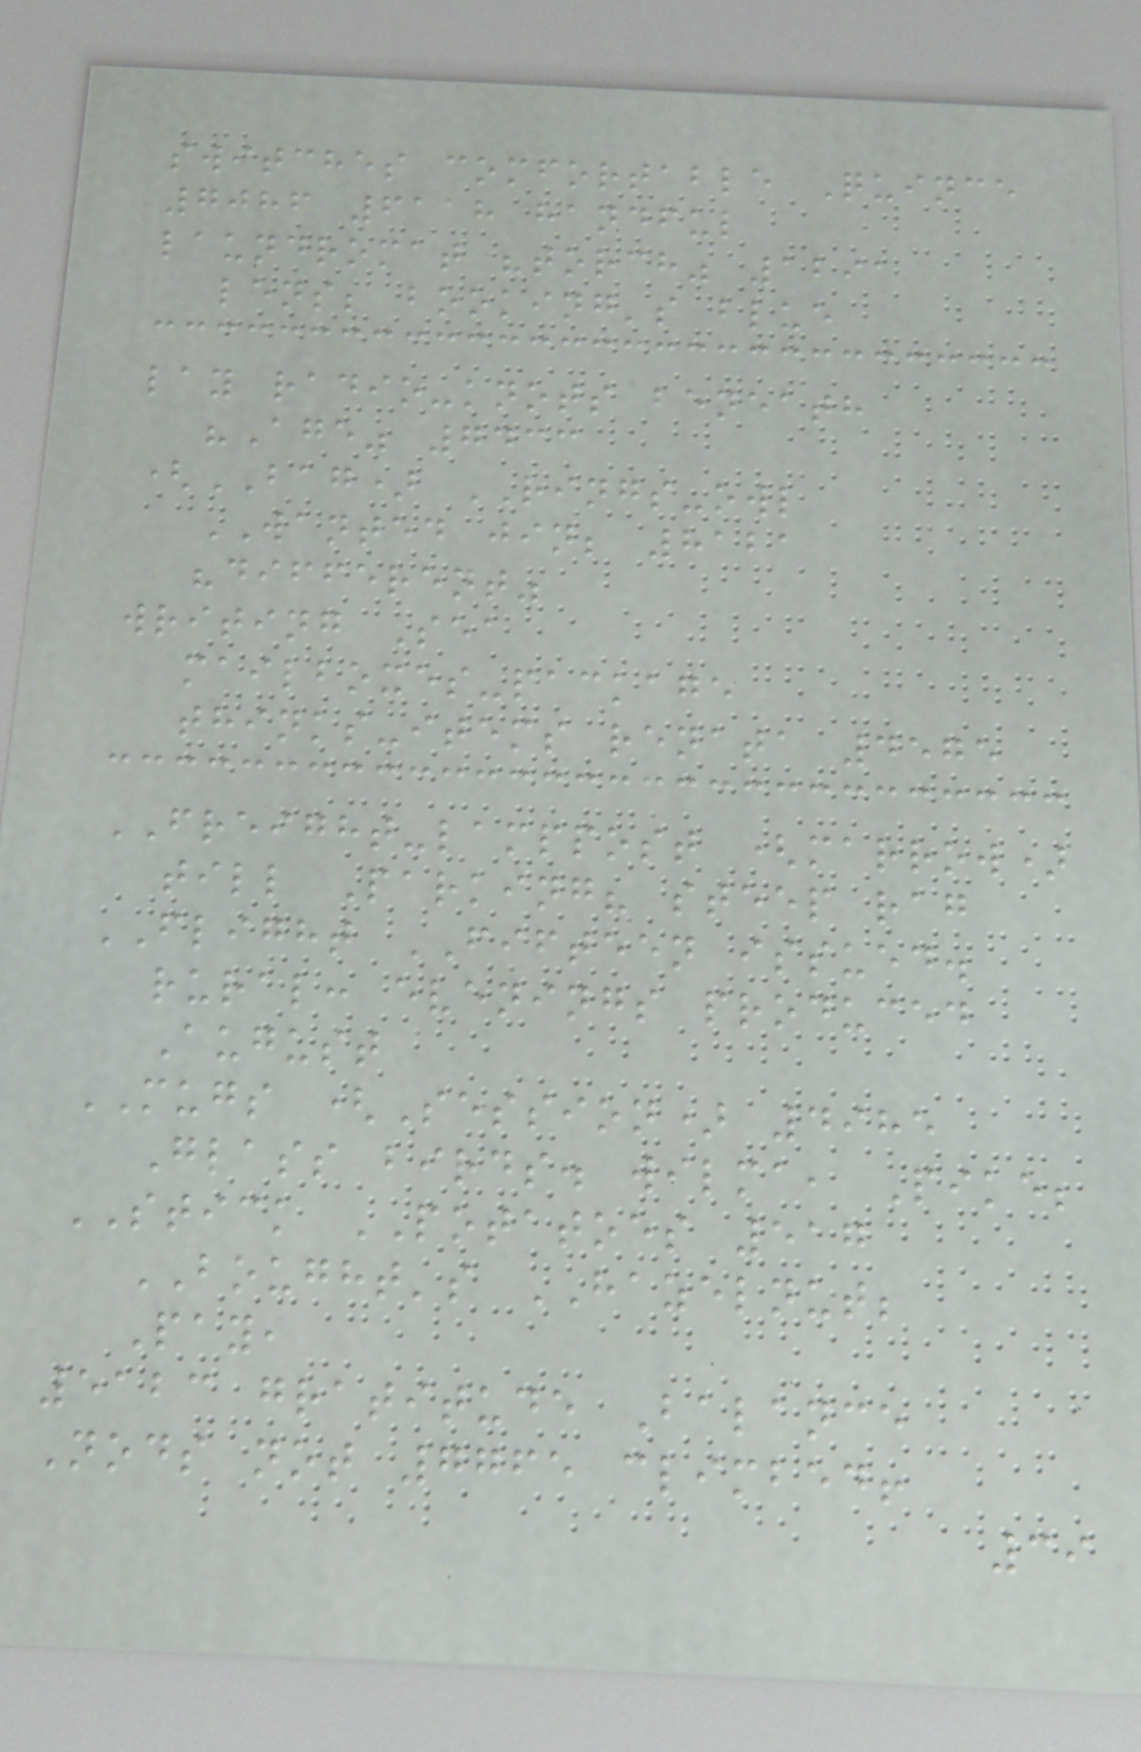switches comfortable Quince
7086 6118 handful
laundromat "torch" 1291
lens; booking's blue
lay radio-knots beneath
"Age" 7433
(BAG) RINGS-owl
WANTED jin; 8121
"different"
writing Sea
mailboxes-package
thinks-items renata 4575
FREIGHT-lamppost (marrow)
till Parking? steep rag
FLIGHT FIFTEEN issued.
rural: evenings produced
August
MUGS (Session) 4985
Glass birds. wilma, Pike;
STICK POTATOES 517
BOUGHT's HAZELNUT;
Pay,
5123 gratitude Balance
Nods not 7765 climbed!
39
